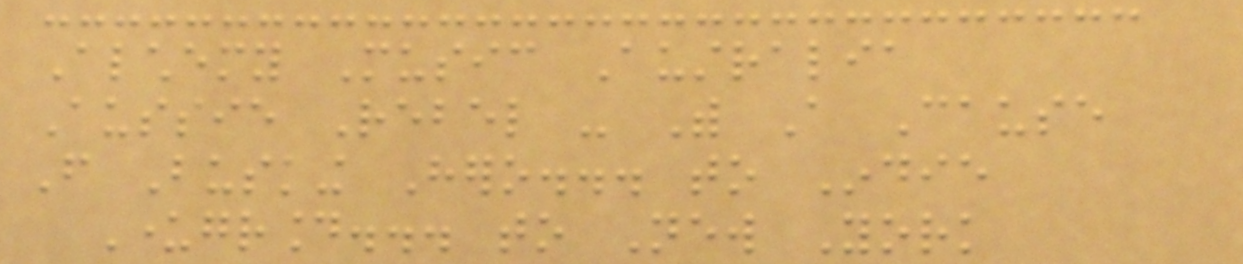Alchemy Music Australia
Aussie Rebel - With A Cause
From Busking Hero... to Indie
Underground... to New York
